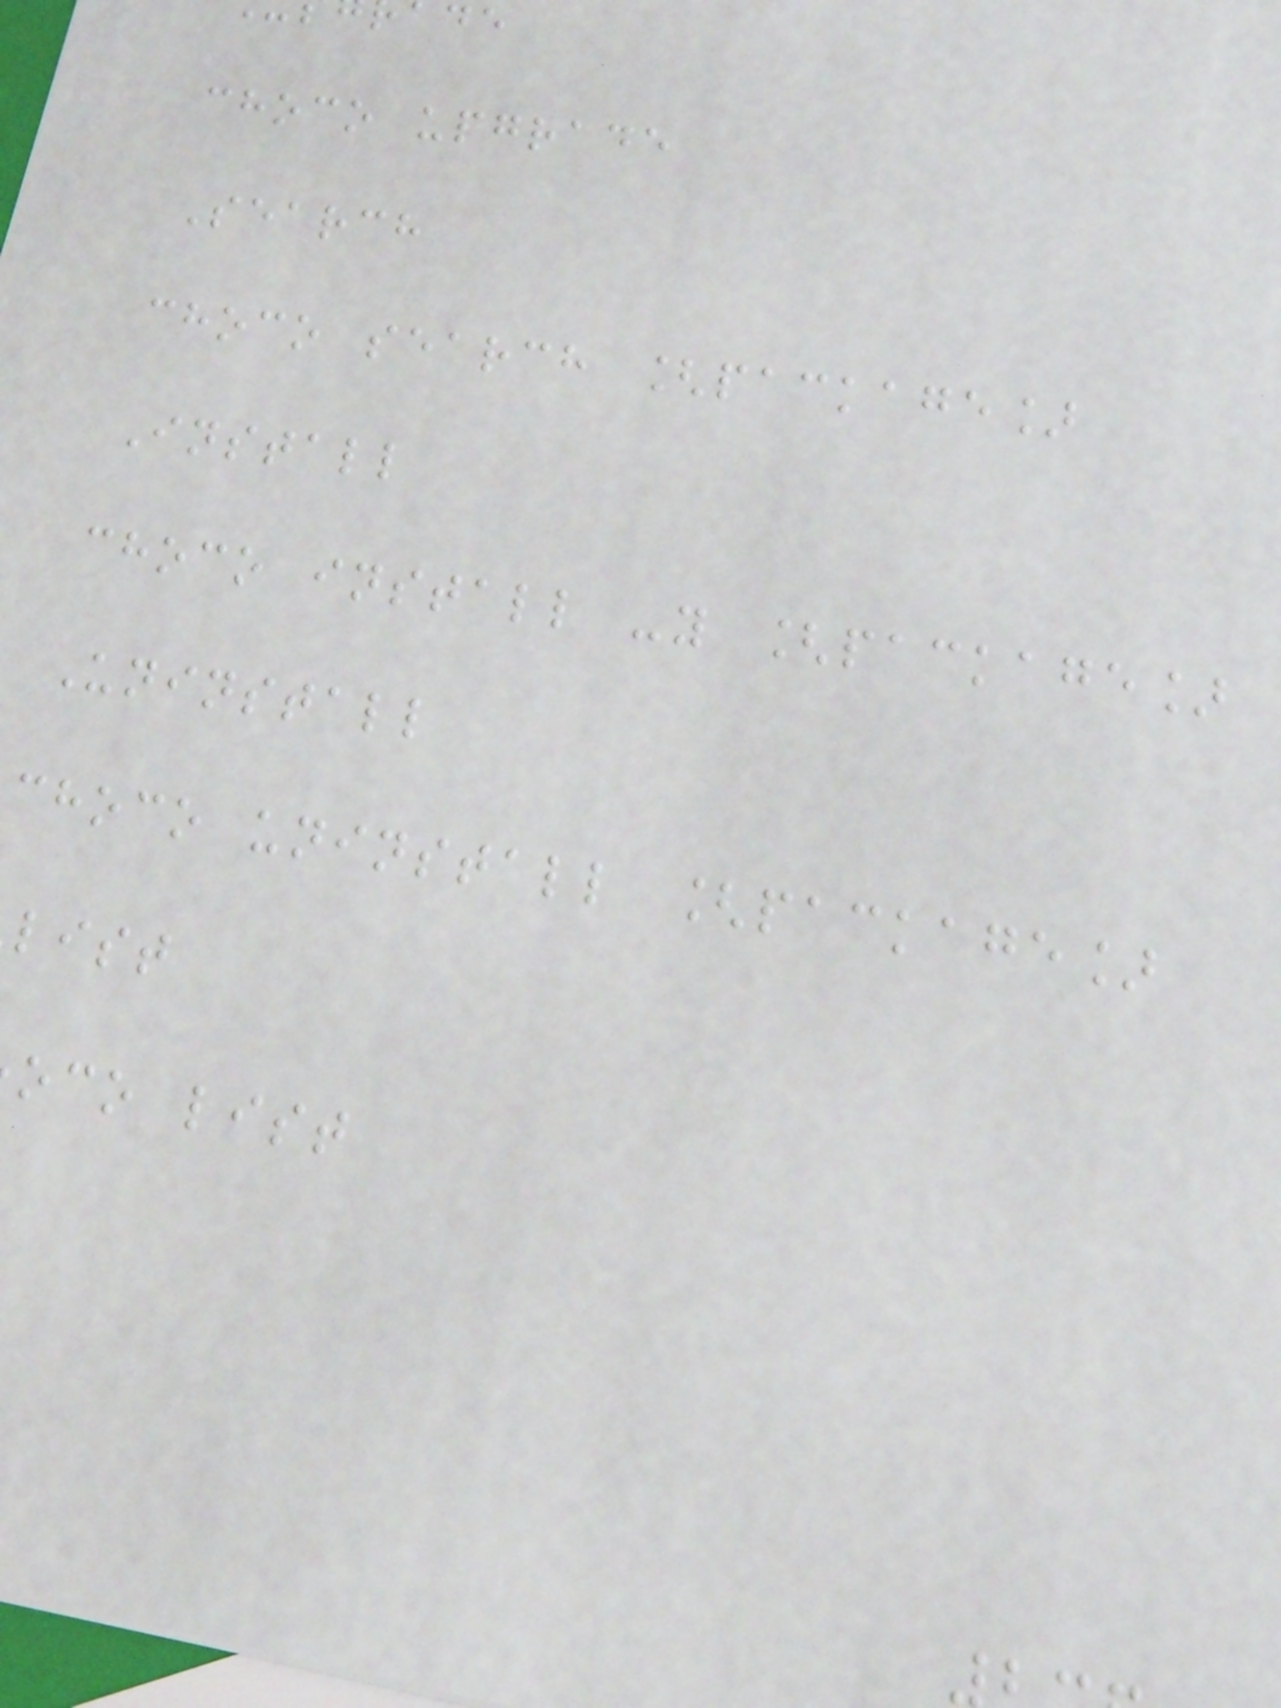choco upgrade
Search
choco search [package]
Install
choco install -y [package]
Uninstall
choco uninstall [package]
list
oco list
